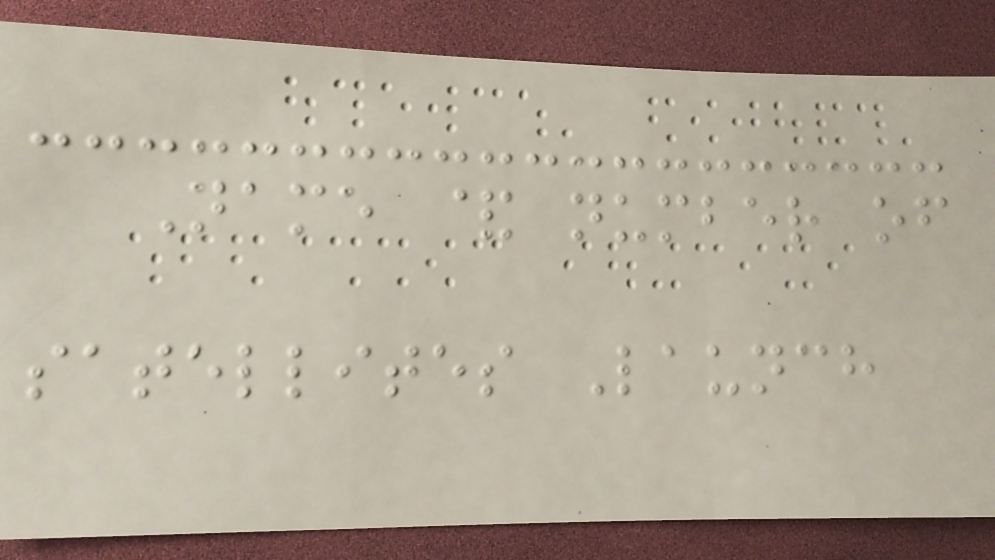Name & number of
satellites Launch
